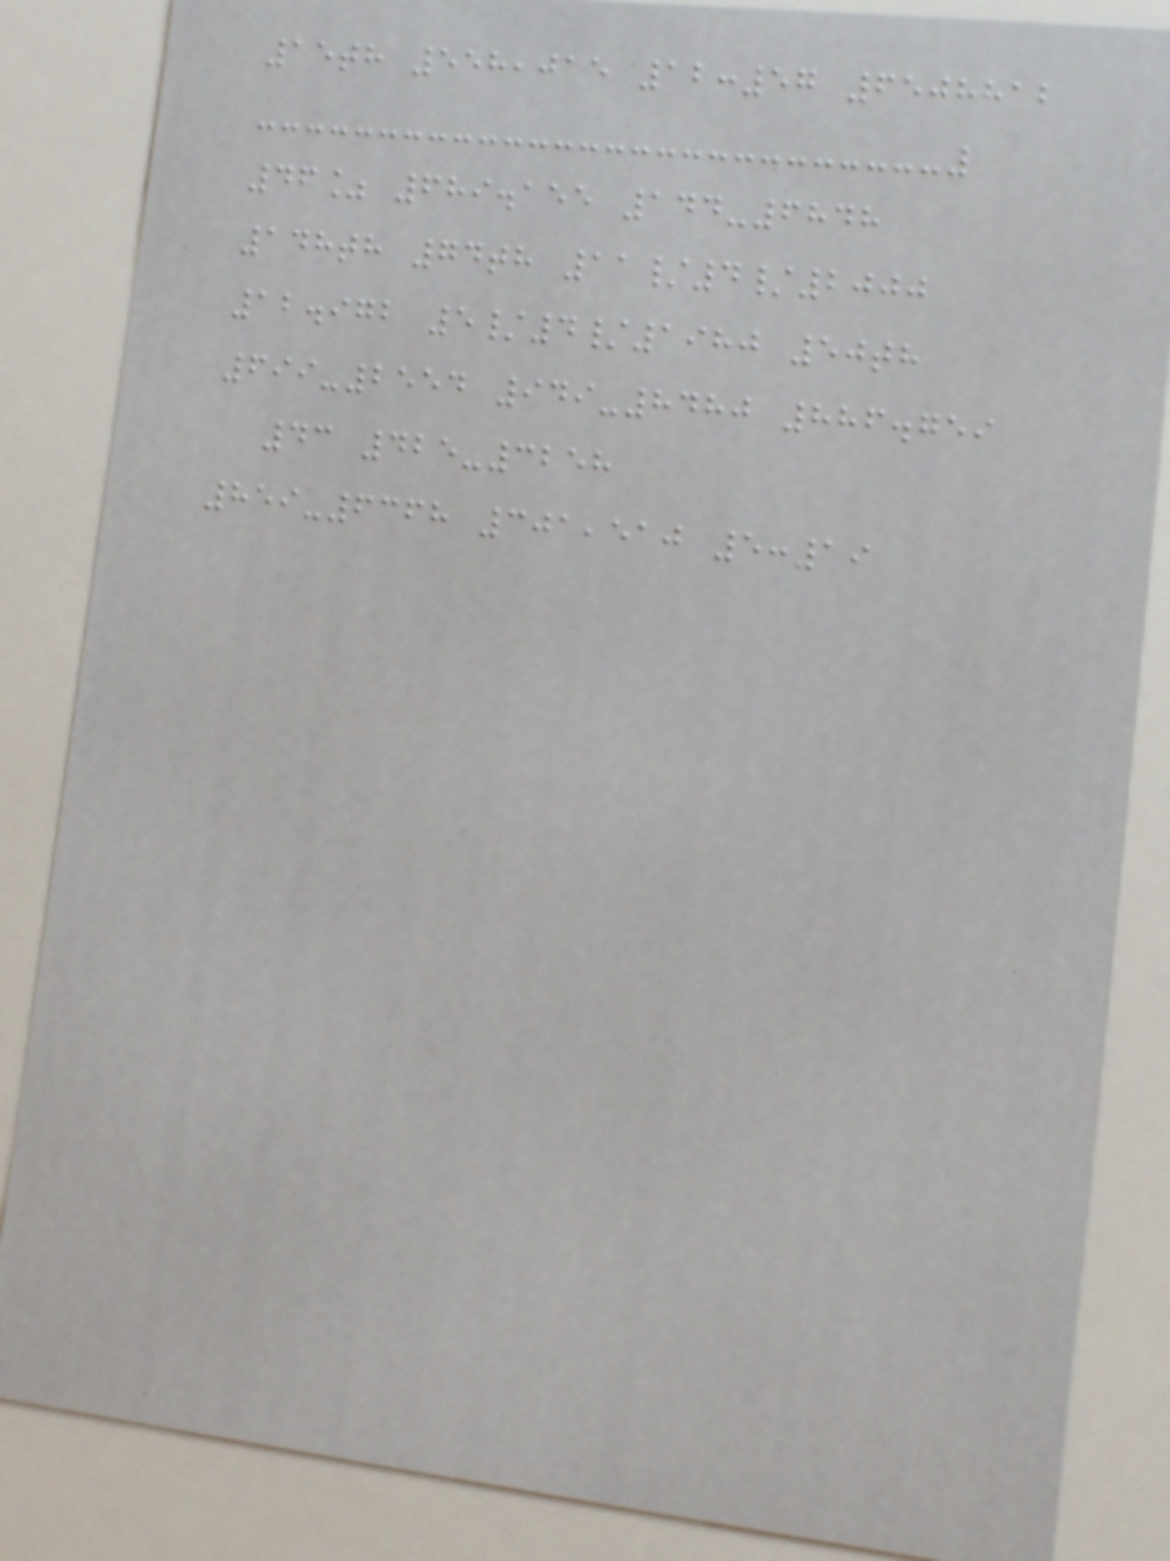15th 558,015 12:57 6508812
46% 689.155 144-6848
148th 74th 11/4/2000
12.972 5/4/1980 50th
699-2554 949-8480 886.759
43 425-3258
859-6368 301,510 5:19
